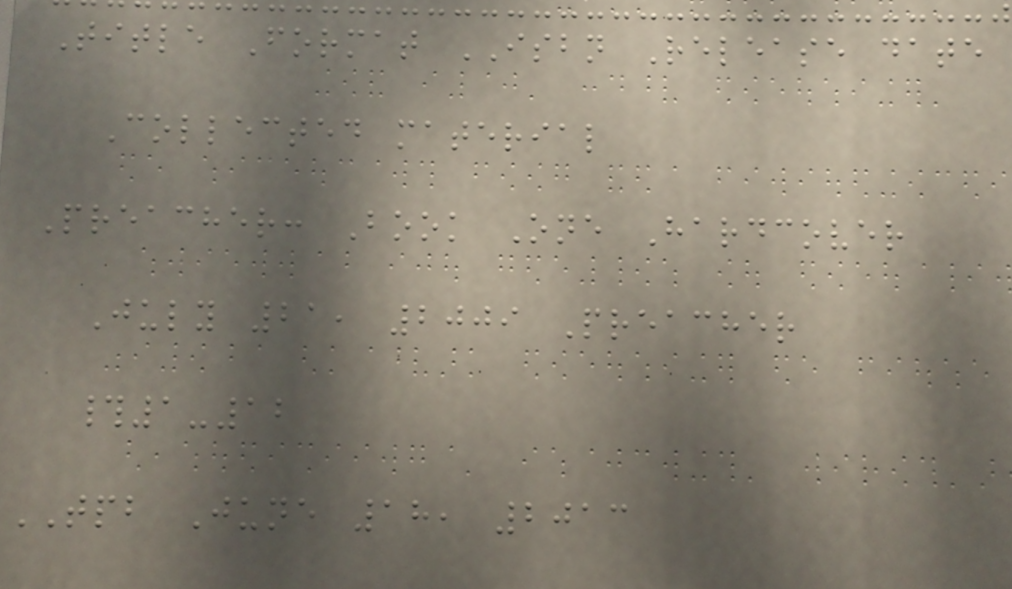Title Format ISBN Release date
Collected material
Preacher: Book One Hardcover
July 21, 2009 Preacher
#1-12
TPB June 18, 2013
